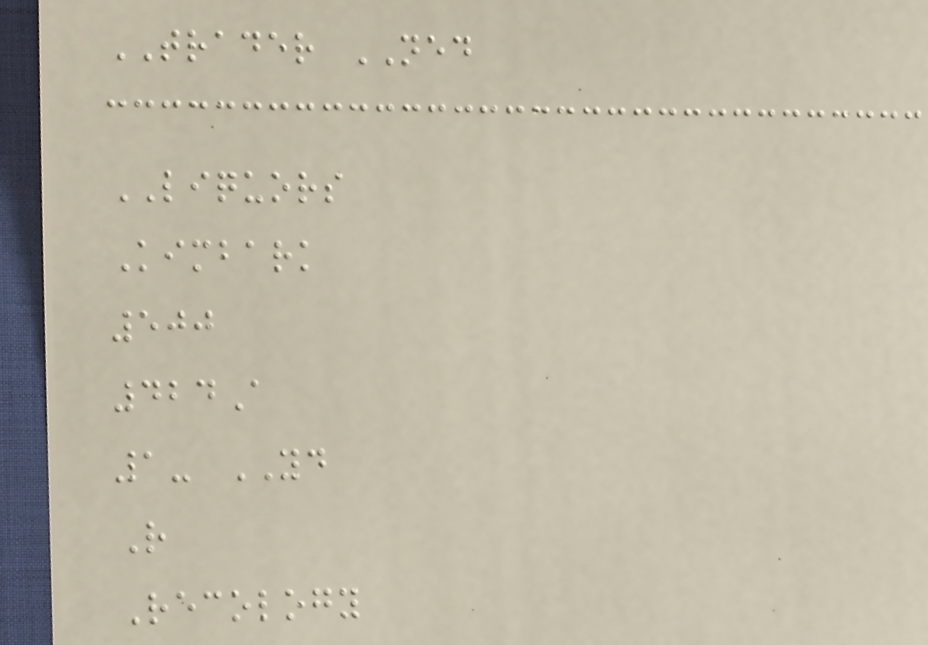TRADER NED
LIQUORS
Kimbark
500
424A
1- YD
R
Recology
